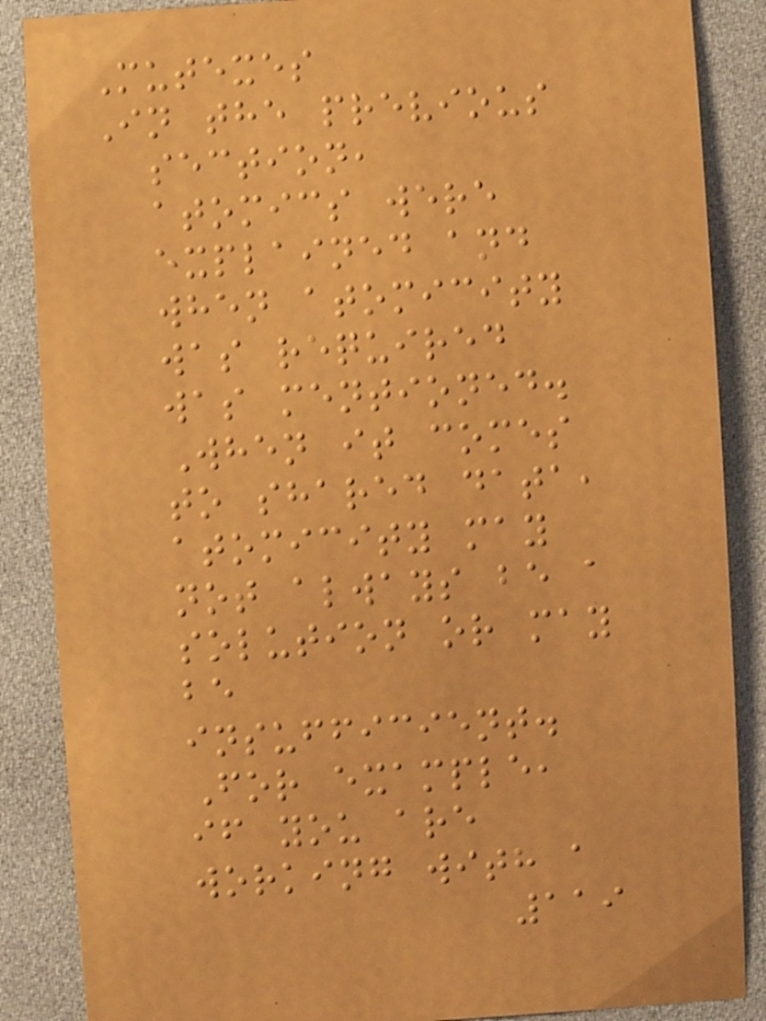Mutexes
In the previous
section,
atomics were
explained and
when atomicity
was required
was mentioned.
When it comes
to shared data,
atomicity may
not always be a
solution or may
be
insufficient.
For example,
if you are
working with a
119
